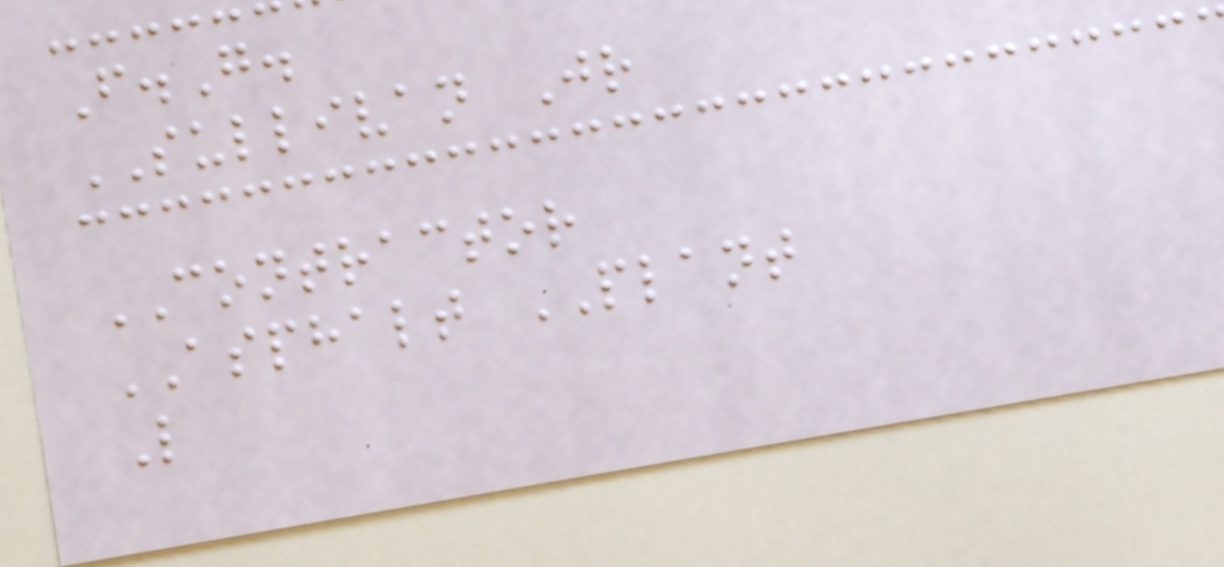F.G.
SULLIVAN Jr
CONTRACTOR
ASPHALT PLANT
L
